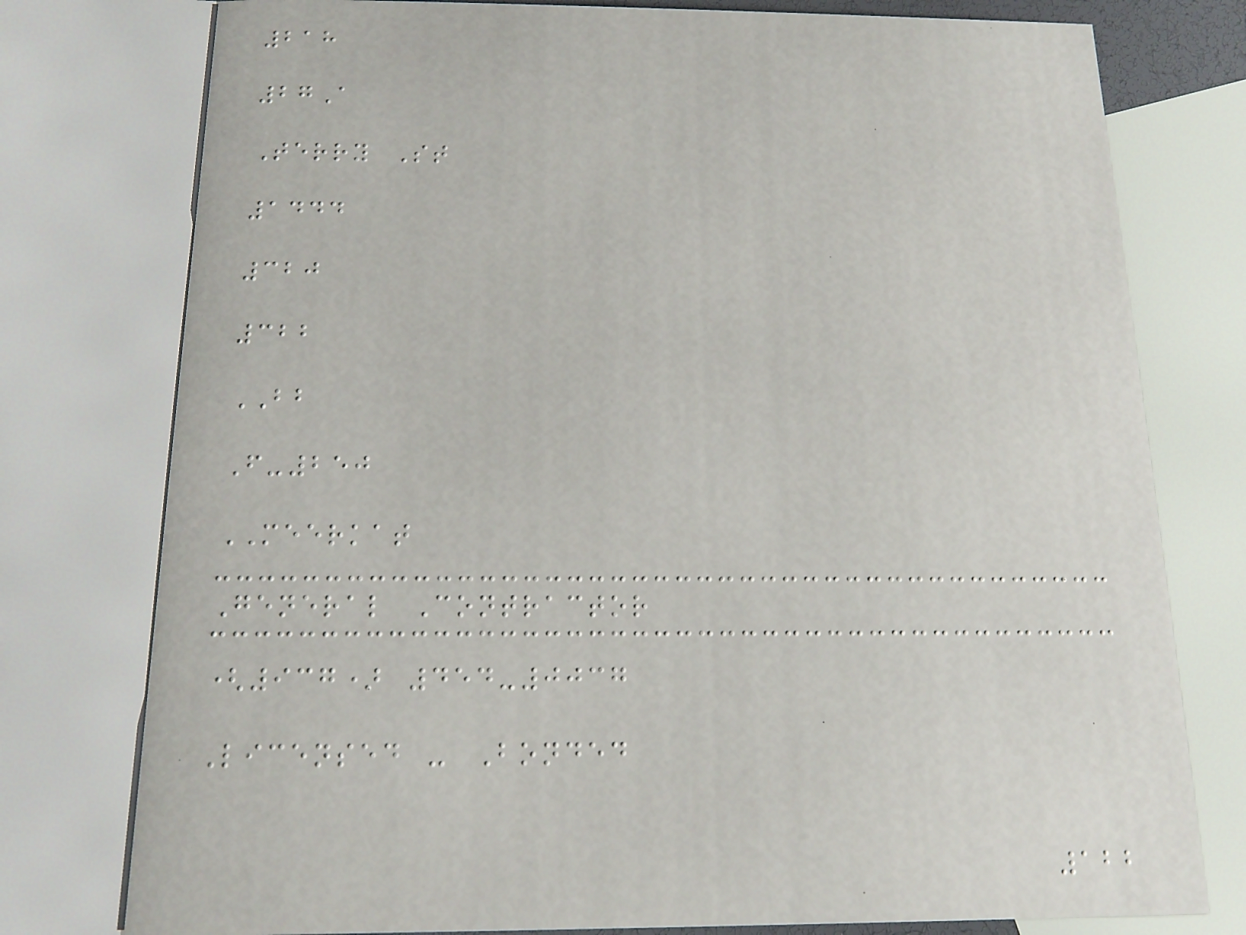218
27A
Terry St
1444
320
322
BB
F-250
MEERKAT
General Contractor
(937) 454-0037
Licensed - Bonded
122
